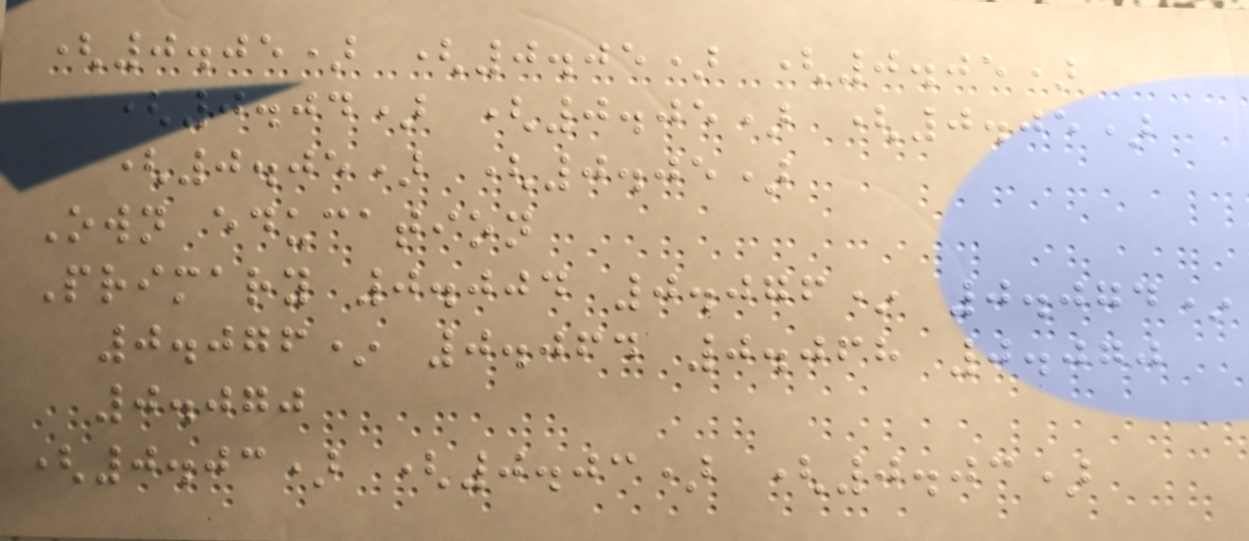(0.05) (0.05) (0.05)
(0.04) (0.05) (0.05)
(0.05) (0.05)
Own education
Primary 0.004 0.076* 0.074*
0.076* 0.064 0.068 0.070
0.070
(0.03) (0.03) (0.03)
